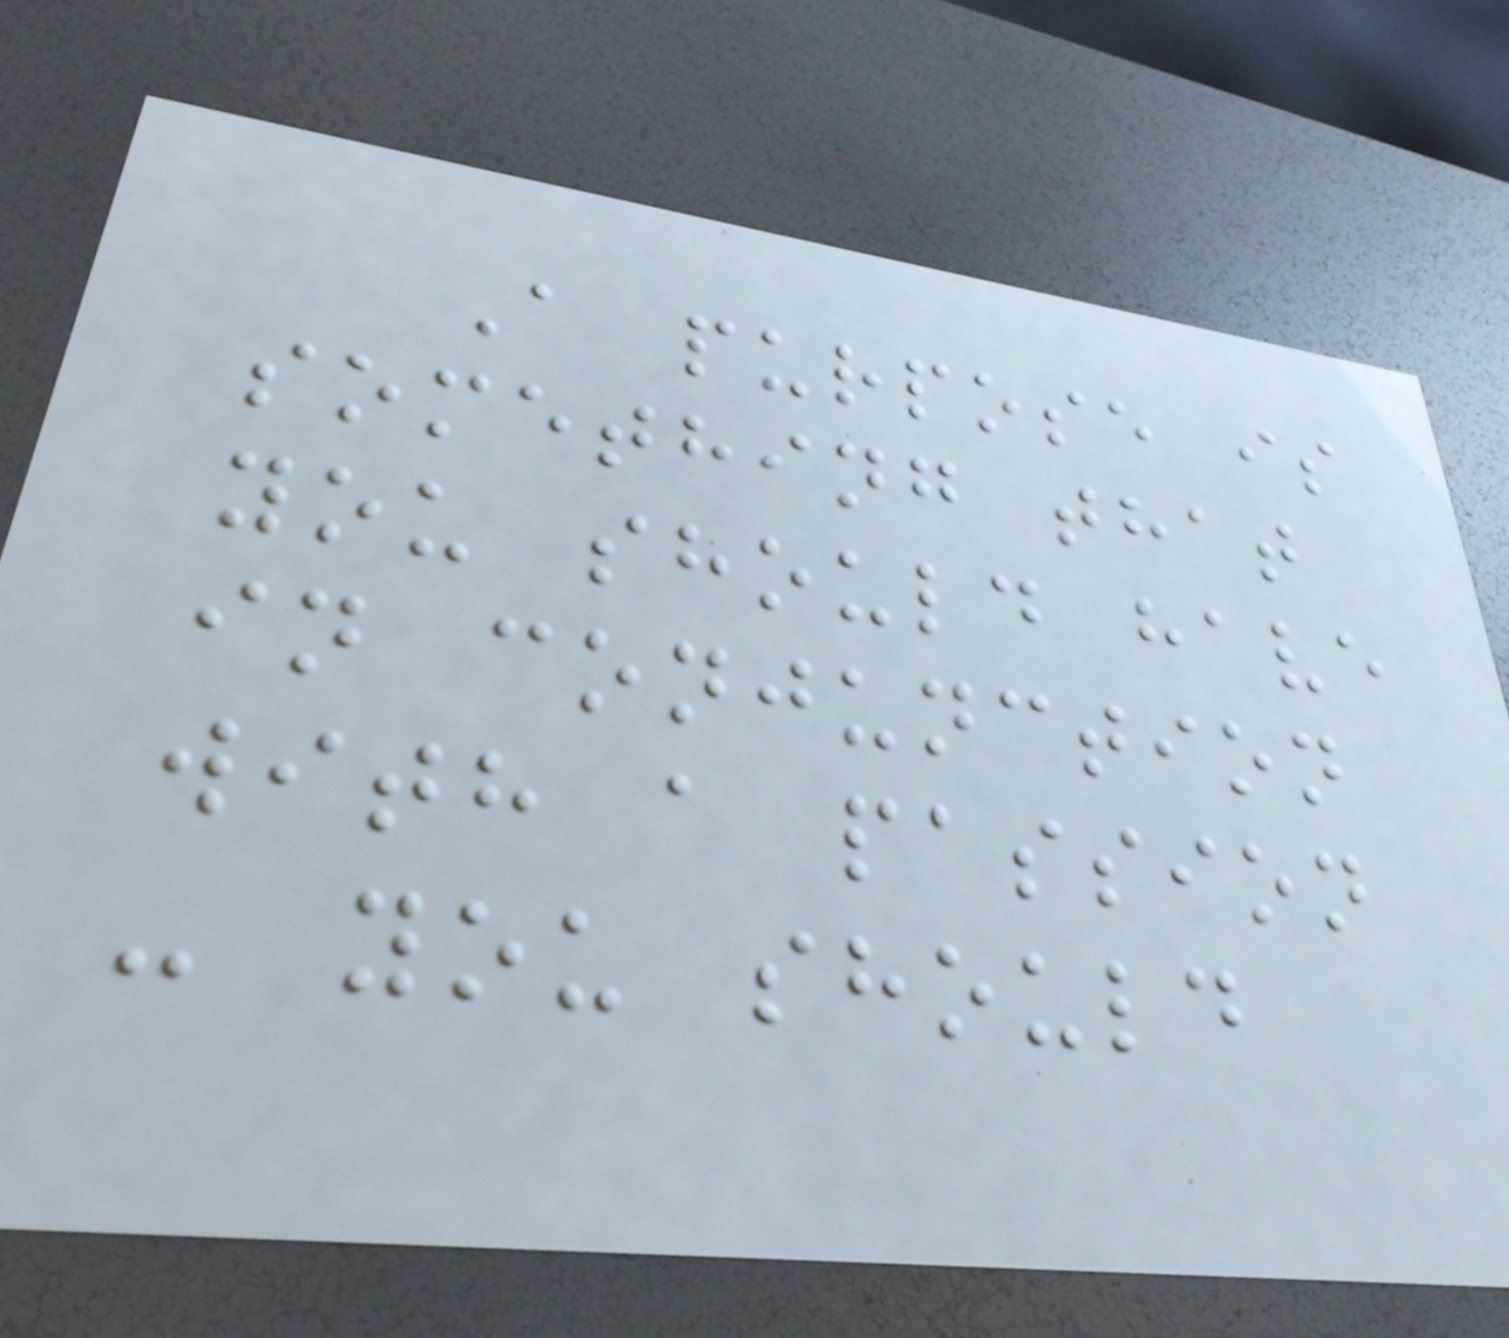A purpose is
something that
you should have
in conjunction
with a passion
- you should
